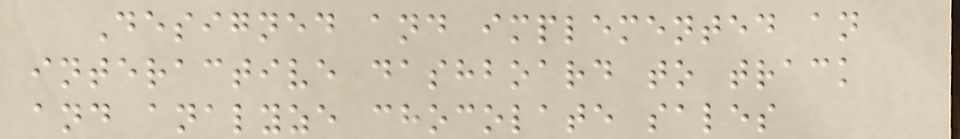Designed and implemented an
interactive dashboard to track
and analyze chocolate sales
